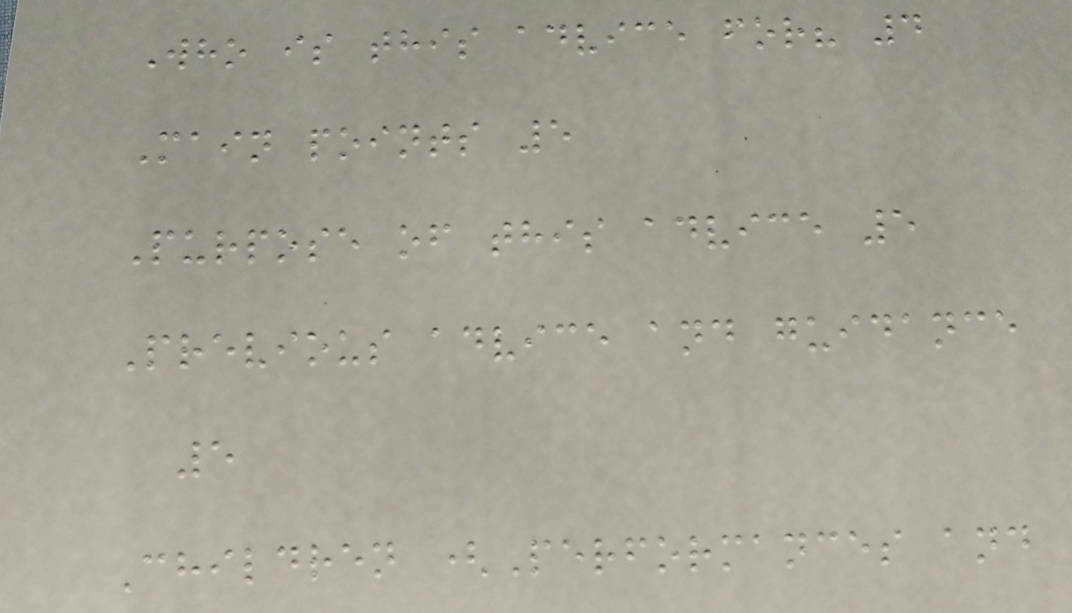Who is this advice for? 4
Main points 5
Purpose of this advice 5
Previous advice and guidance
5
Children (Performances and
